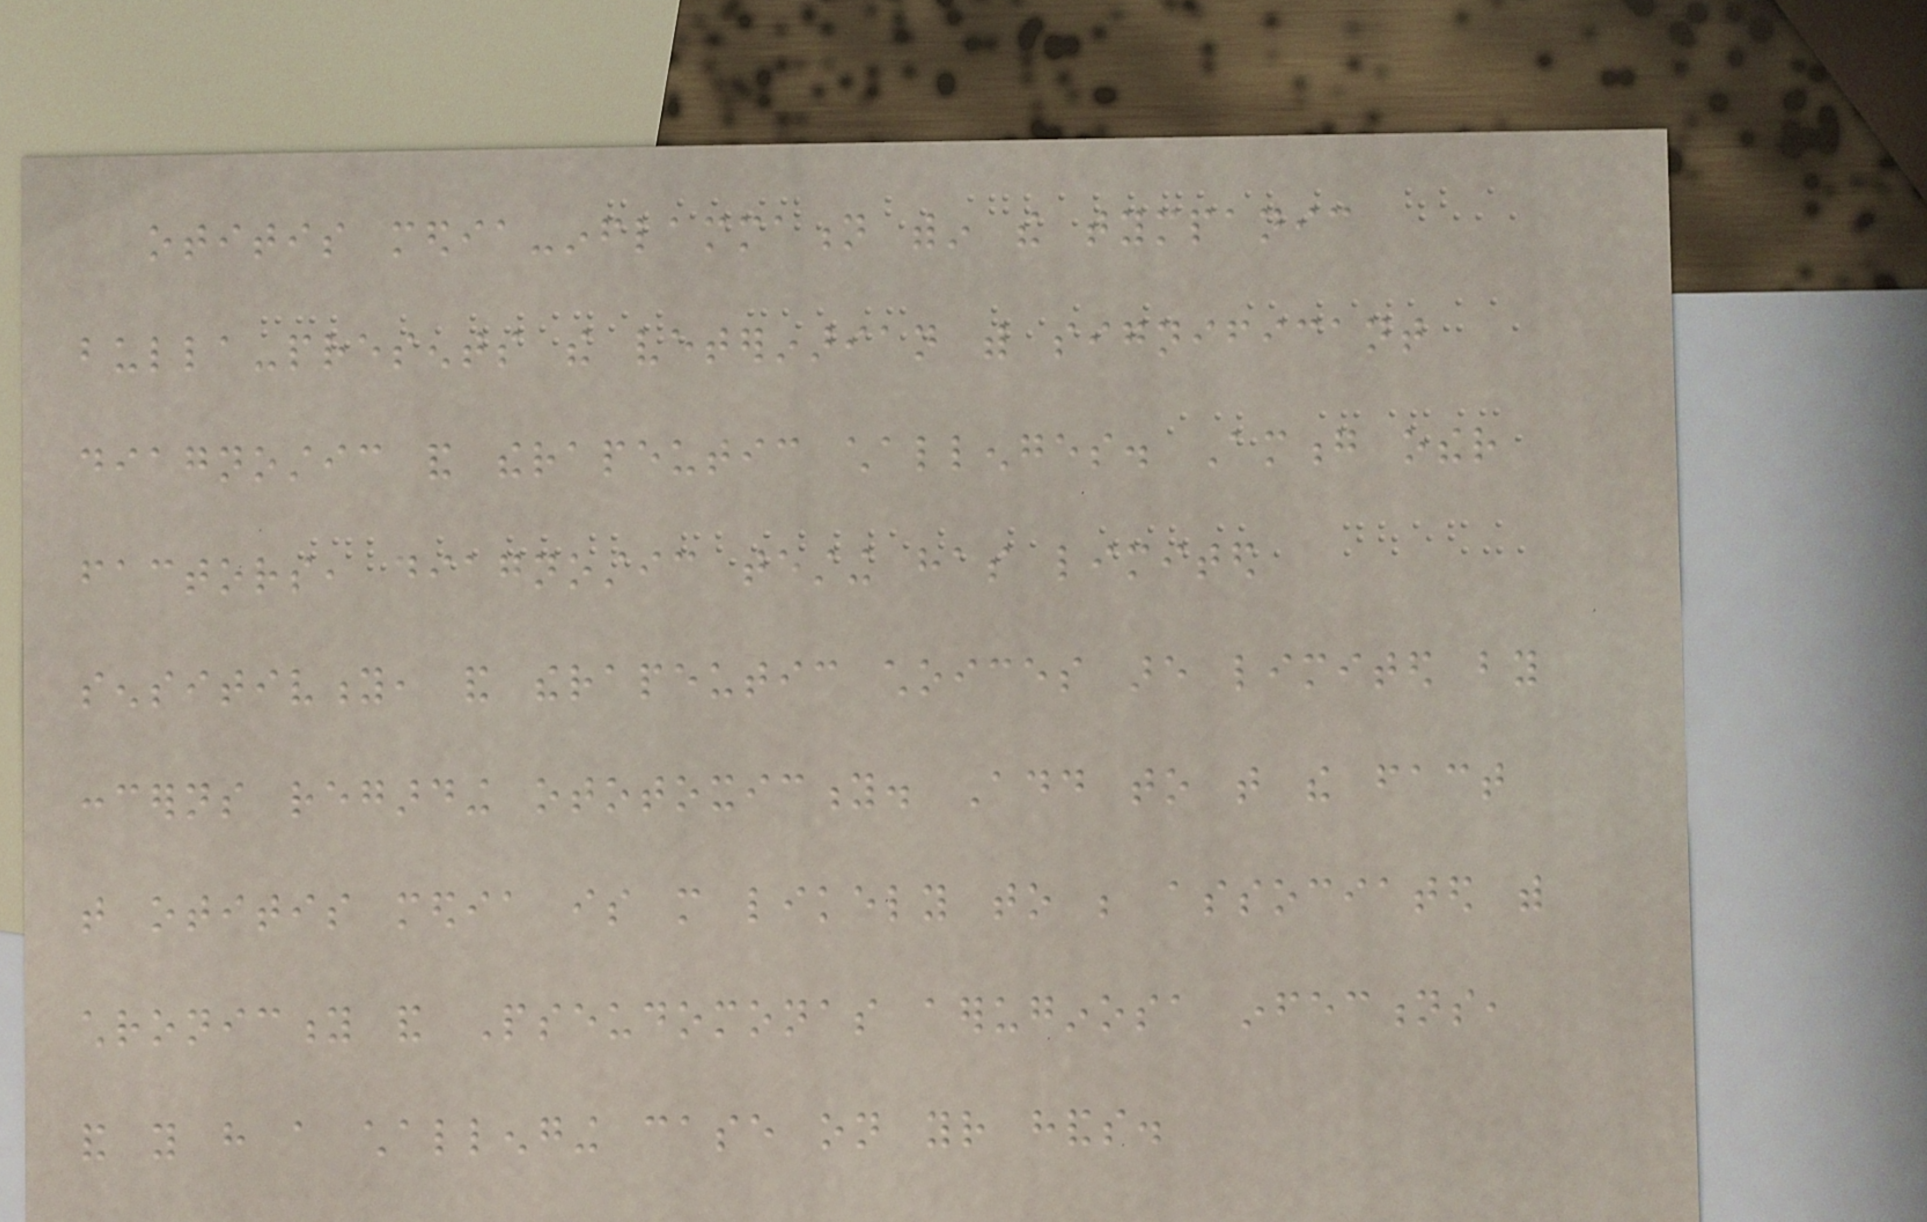otitis media-inflammation within the tympanic
bulla-presents the veterinarian with significant
diagnostic and therapeutic challenges. Among other
factors, diagnostic testing has limited
sensitivity, and therapeutic choices are limited by
concerns regarding ototoxicity. Add to that the fact
that otitis media is more likely to be associated with
chronicity and Pseudomonas aeruginosa infections,
and you have a challenging case on your hands.
